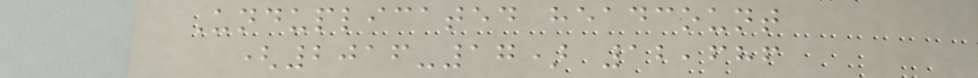Unduplicated headcount
(2016-17) 12,686
